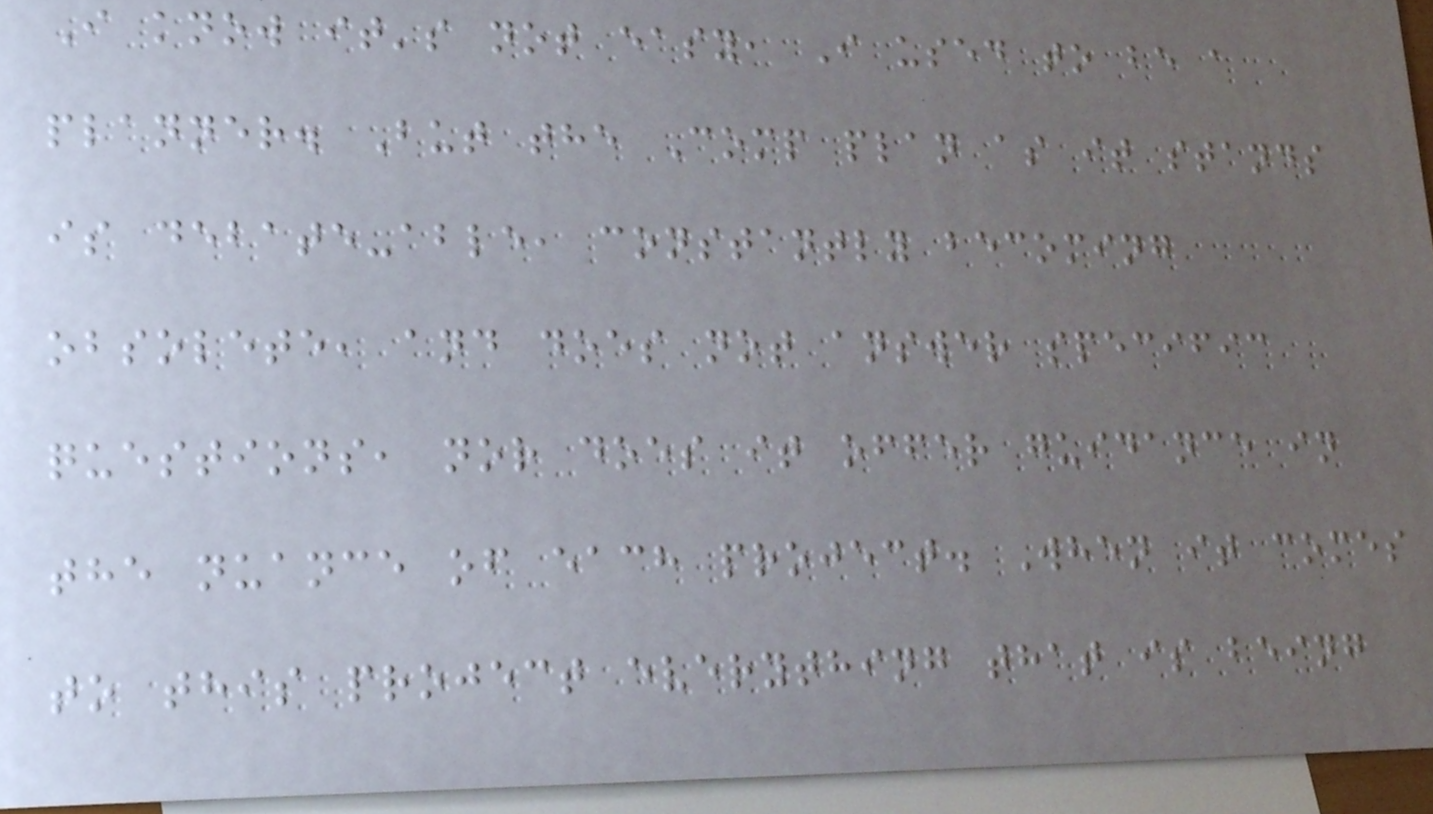I know it's not easy, I used to be a
planner. But the Comp plan as it stands
is debate-able, constantly becoming
obsolete, and does not answer specific
questions, nor does it offer guidance in
the nuance of each project. When it comes
to this project everything that is being
